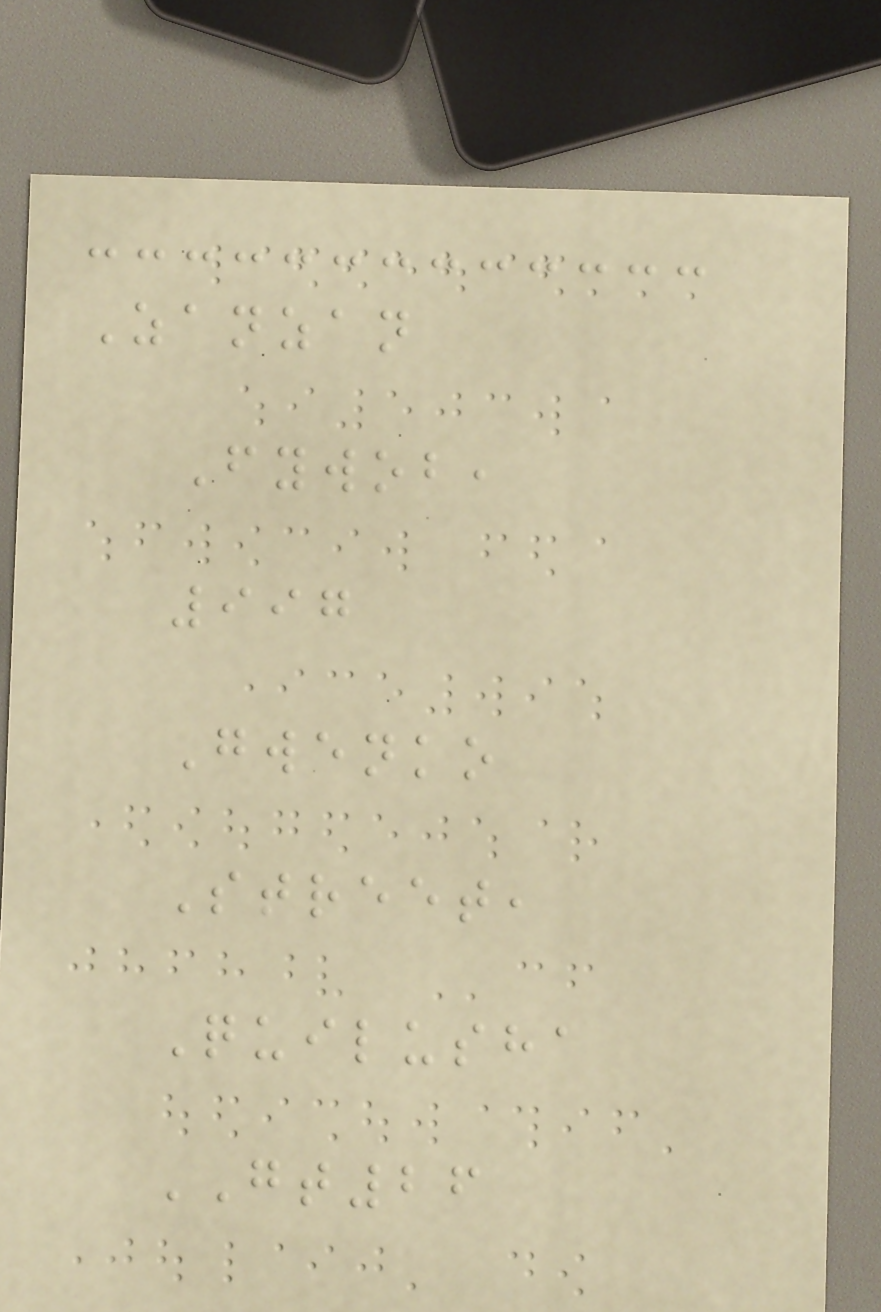Zanzan
Fywob,
997
Gwenko
Street,
Quilusha
GT26
